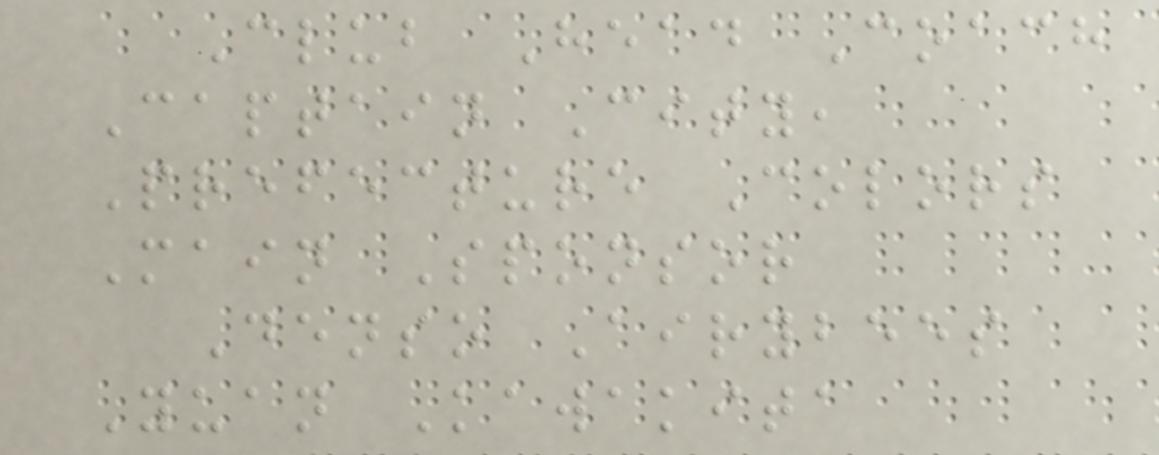Club Head Coach
Captain City,
Prefecture Colors
Main Sponsor
Denso Airybees
Yuan Kawakita
